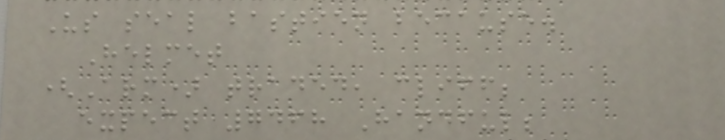Us seal bastien because.
Helmet
(Arm) traded, cliff;
expect 7468 Handful;
